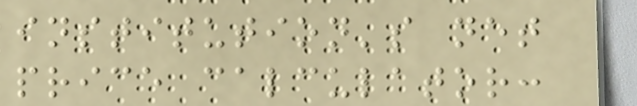institution's net
price calculator:
